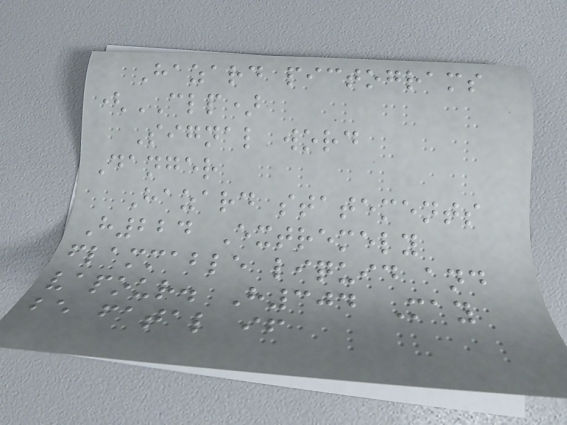Hazard pictograms
(CLP)
Signal word
Danger
Hazard statements
H224 Extremely
flammable liquid and
vapour. H304 May
be fatal if
